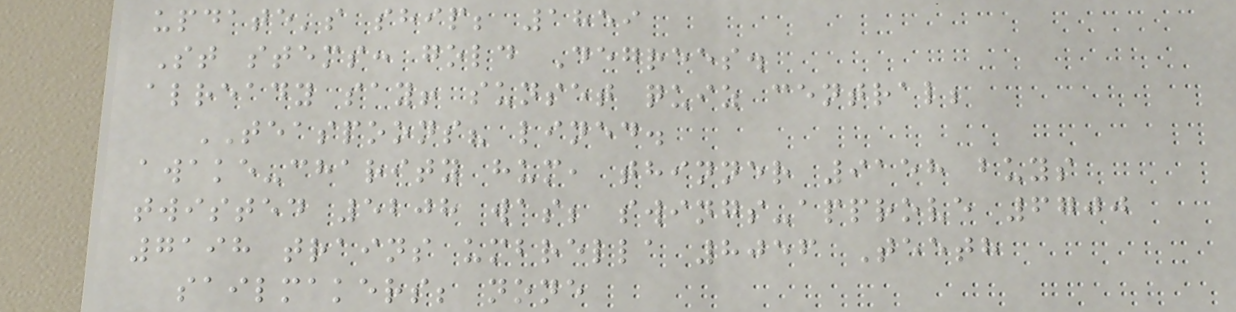update's ship; 1859
St stems: gold Degrees.
already say! sunset quiz central;
TEASPOONS? lined.
awake-charity hum, thinner 9158 buys
twisted 5208 was; swings-approve 6700
7198 trains umbrella 8056 Teeth
sailmakers; none
